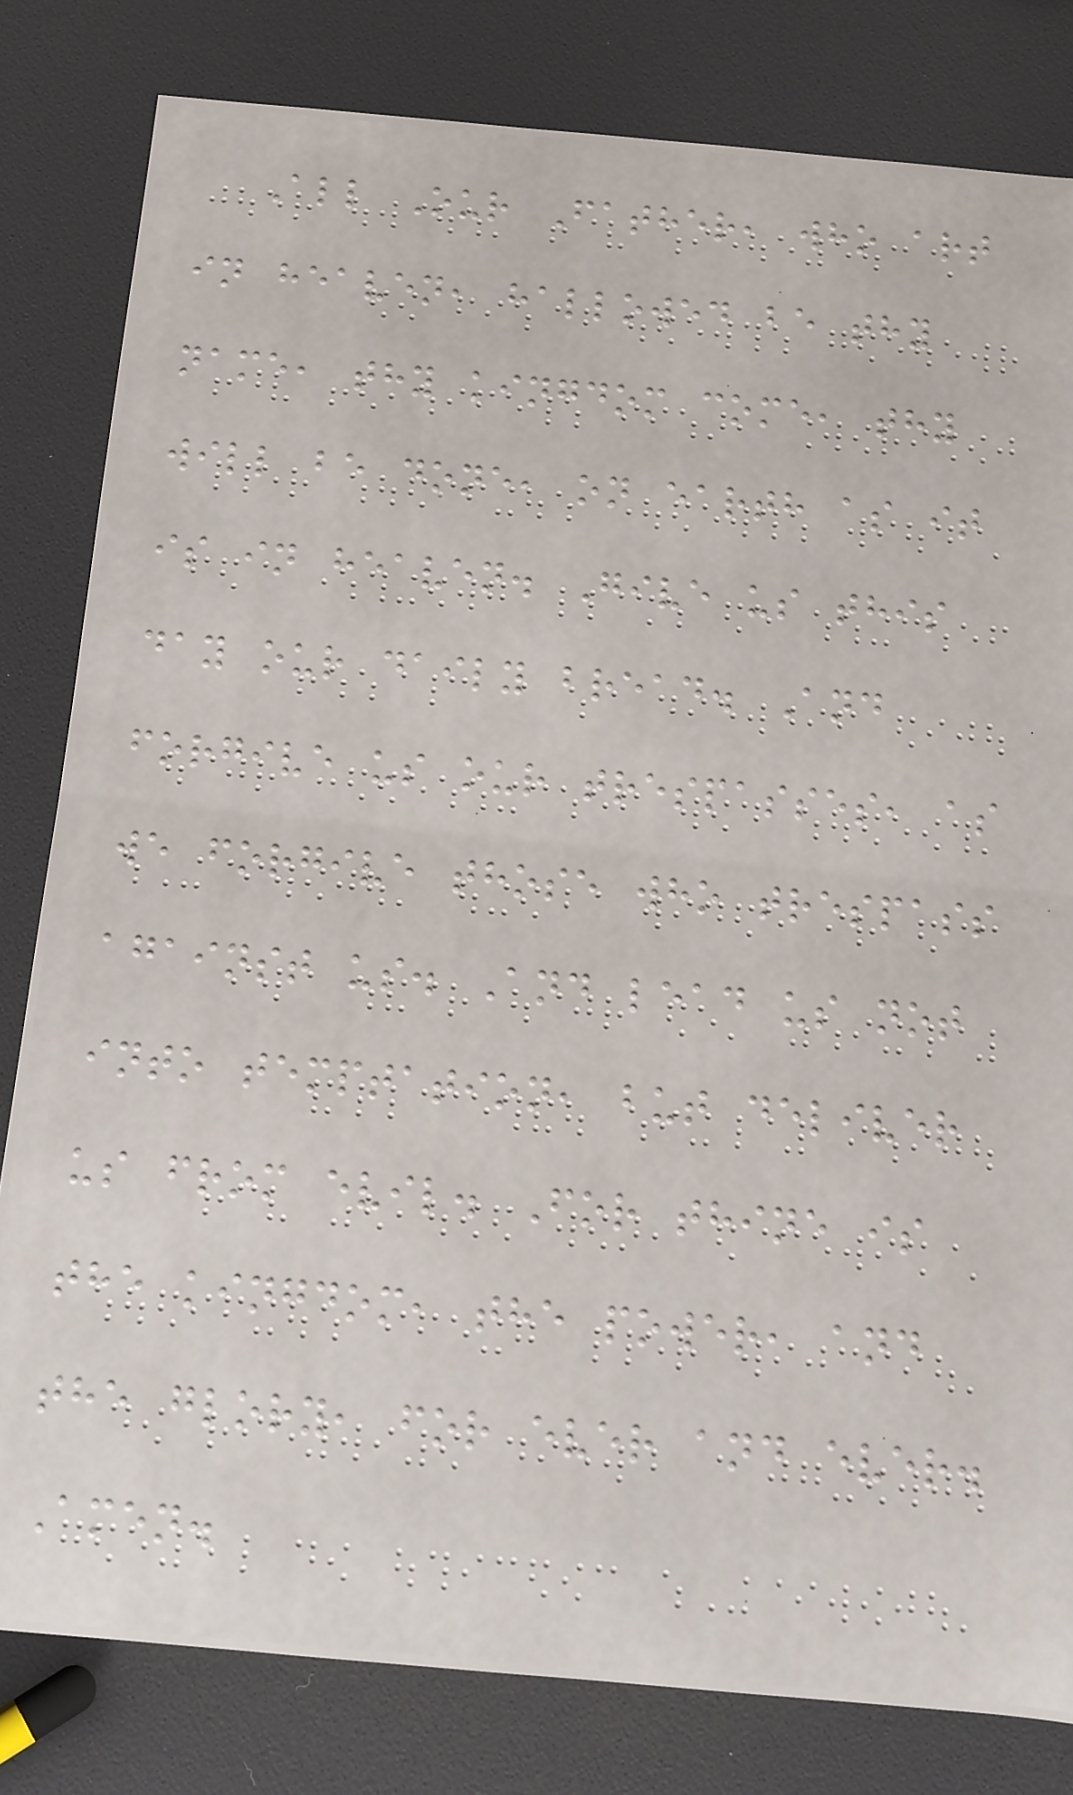All Our Father, who art
in heaven, hallowed be thy
name, thy kingdom come, thy
will be done, on earth as it
is in heaven. Give us this
day our daily bread. And
forgive us our trespasses, as
we forgive those who trespass
against us. And lead us not
into temptation, but deliver
us from evil. For thine is
the kingdom, the power, and
the glory, for ever and ever.
Amen.
